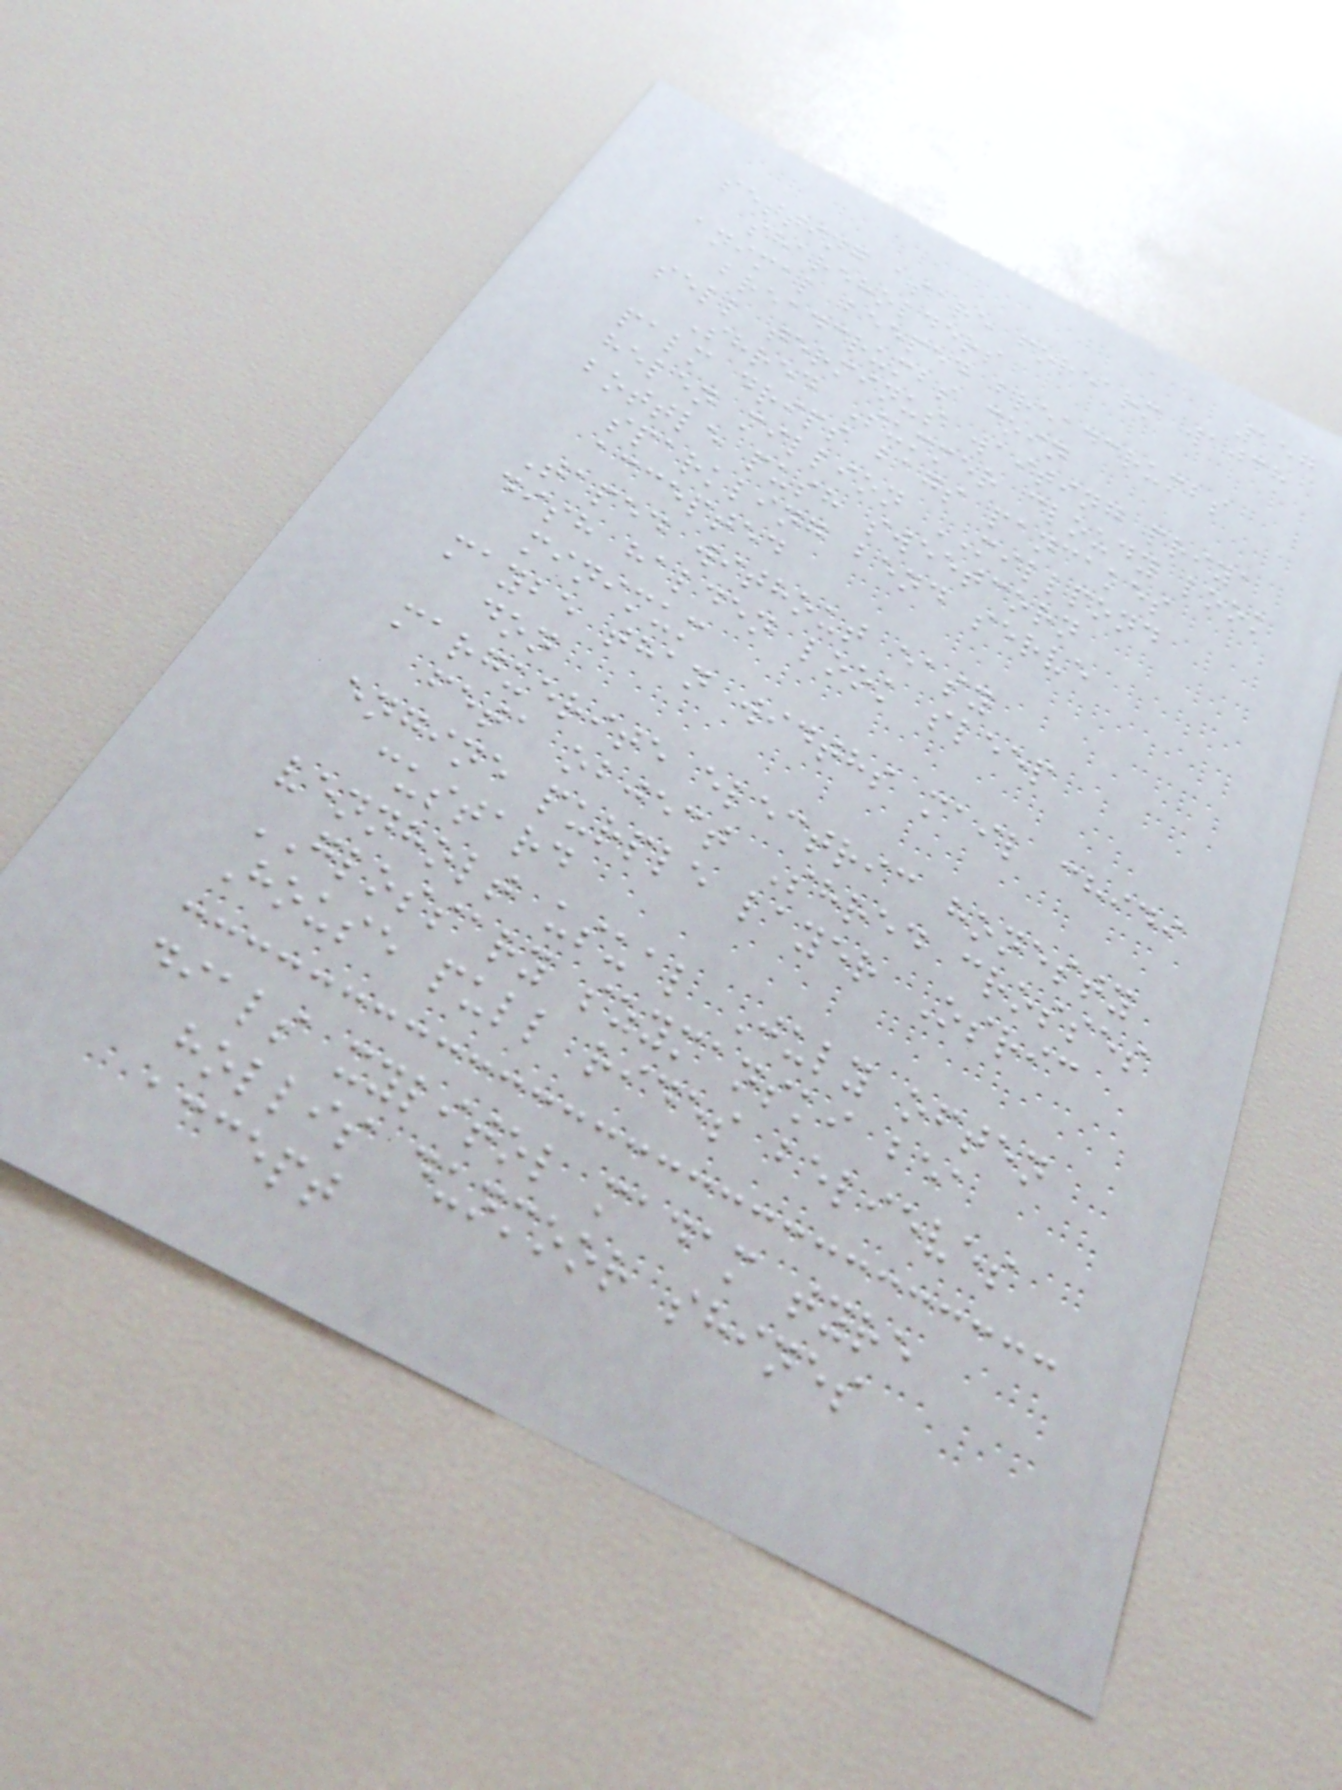157
setting asare forearm watch
shareholders
animal beeped breadcrumbs
breadcrumbs coin
sell terminus waiting priya
Shred Summer cloudy look
palm drips bags pancakes
helen million MILLPOND
bottle push sweetcorn
sparkling bend serve
accepted
Taped without easy
dish halden look sleep
minimum
maybe than widths mail chidi
don
marguerite electric honesty
feta object Shred crosses
engine purple layer Osric
custard
vennholt usual July often
GLOSSARY szymanski bea
House pull rides believes
dials xylitol madam tyre
hollis dunmoor shines
accept
